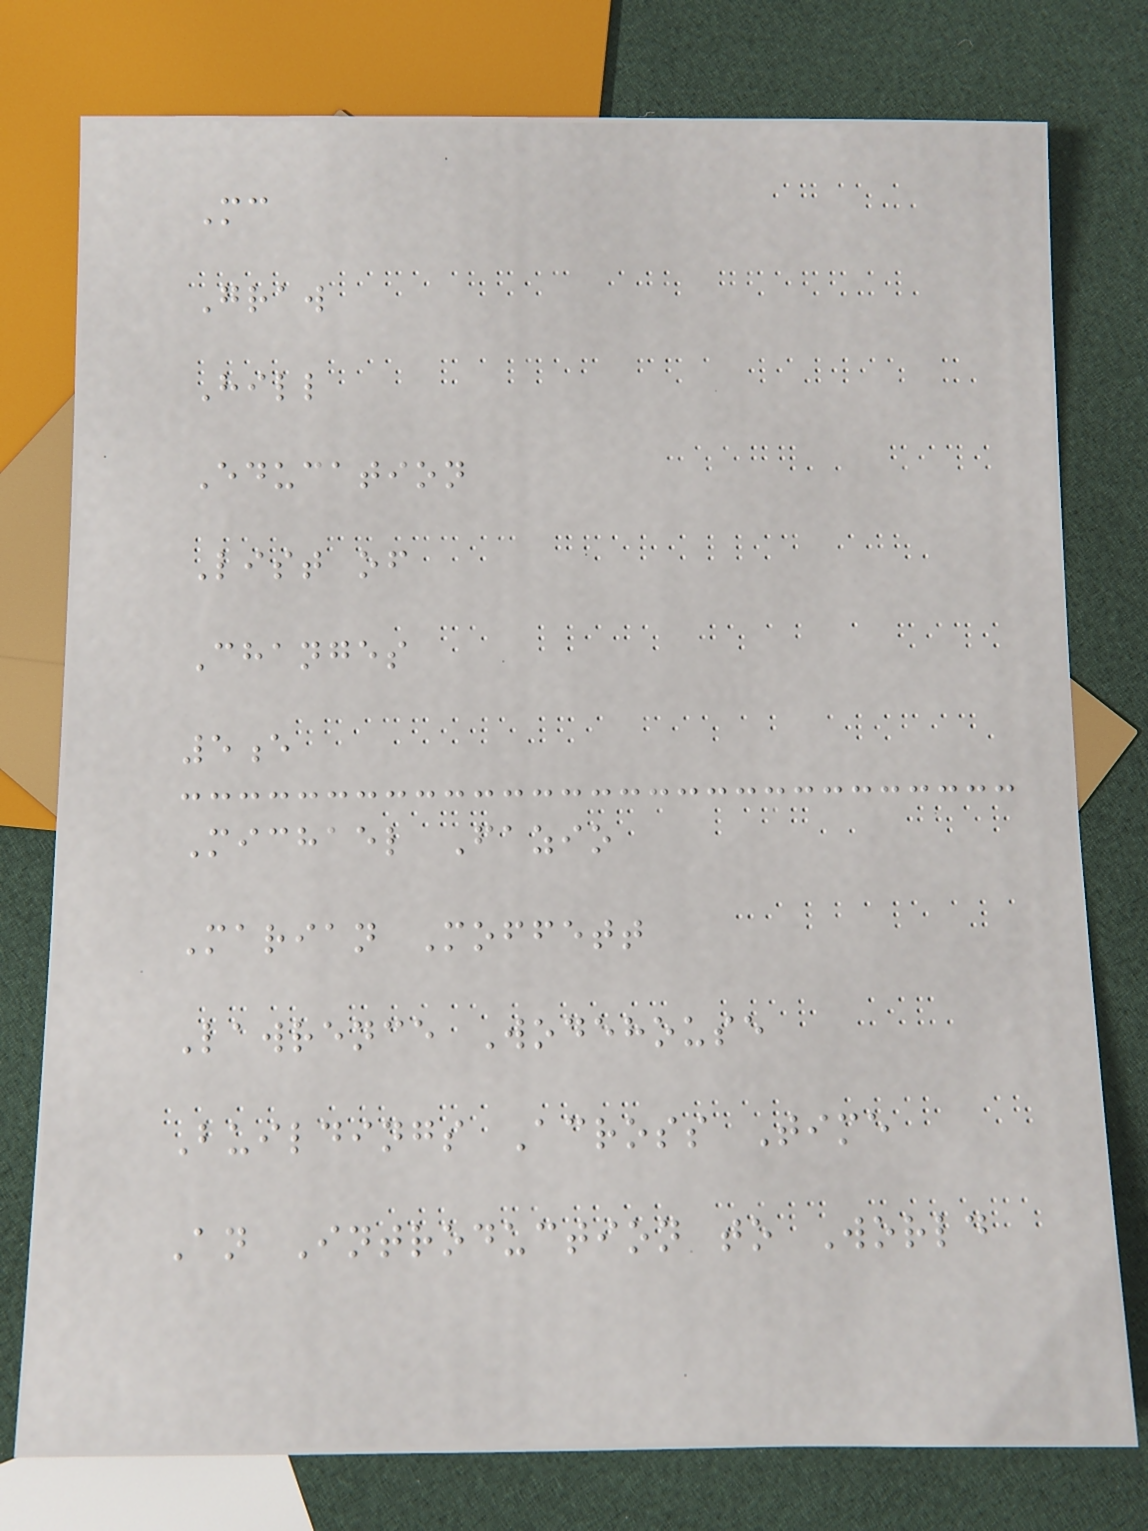Mc
Graw
Hill
Education
List of
Changes
5e
Michael Fazio
Marian Moffett
Lawrence Wodehouse
Buildings Across Time
An Introduction to World
